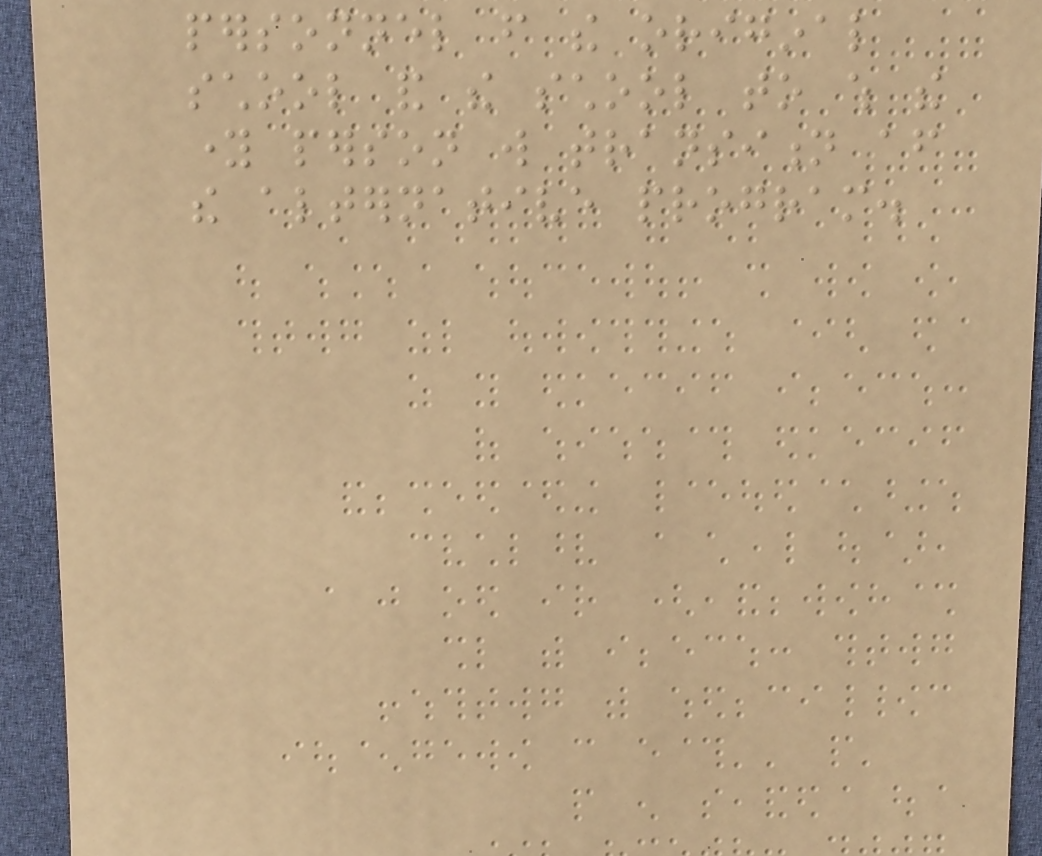personnel from the original
school and the school to which the
young person will transition after
the alternative program.
